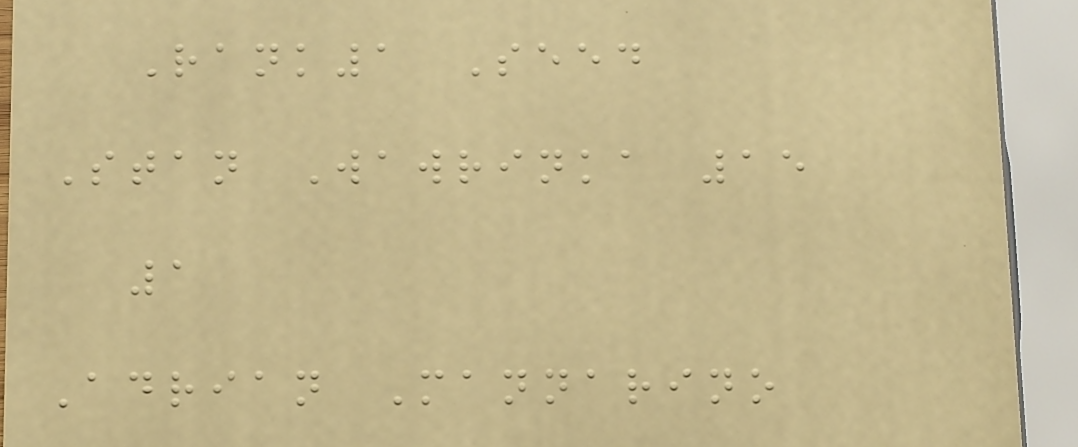Rank1 Seed
Stan Wawrinka 15
1
Adrian Mannarino
